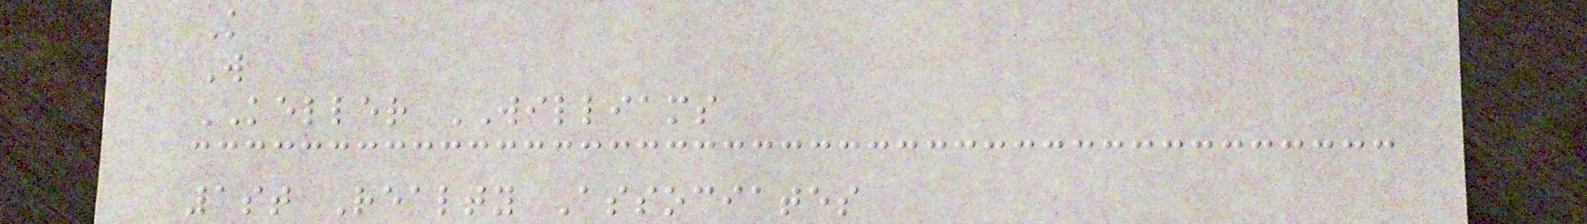K
W
KELLER WILLIAMS
1st Realty Associates
